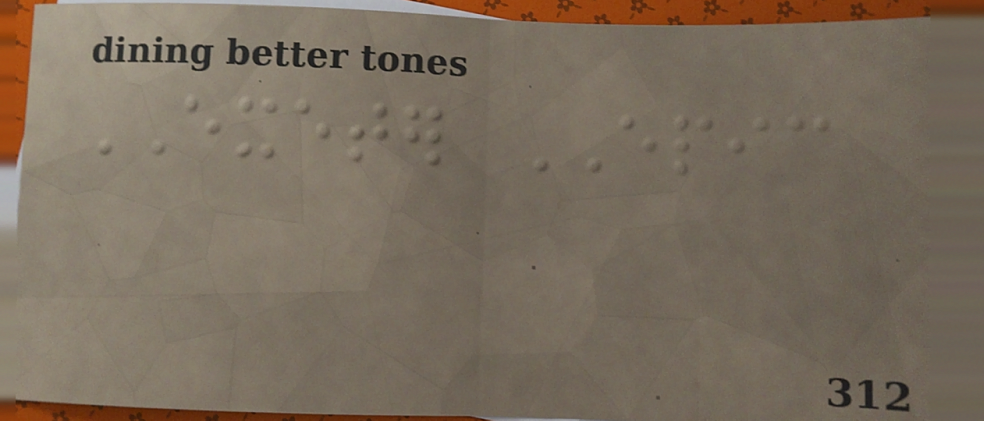EXETER EPIC
